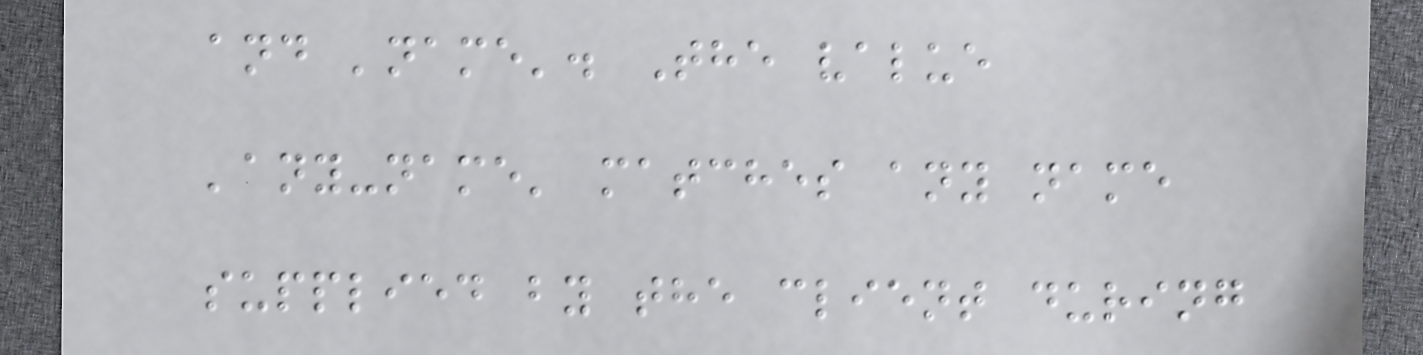and 'name'. The value
'any-name' matches any name
supplied by the client during
